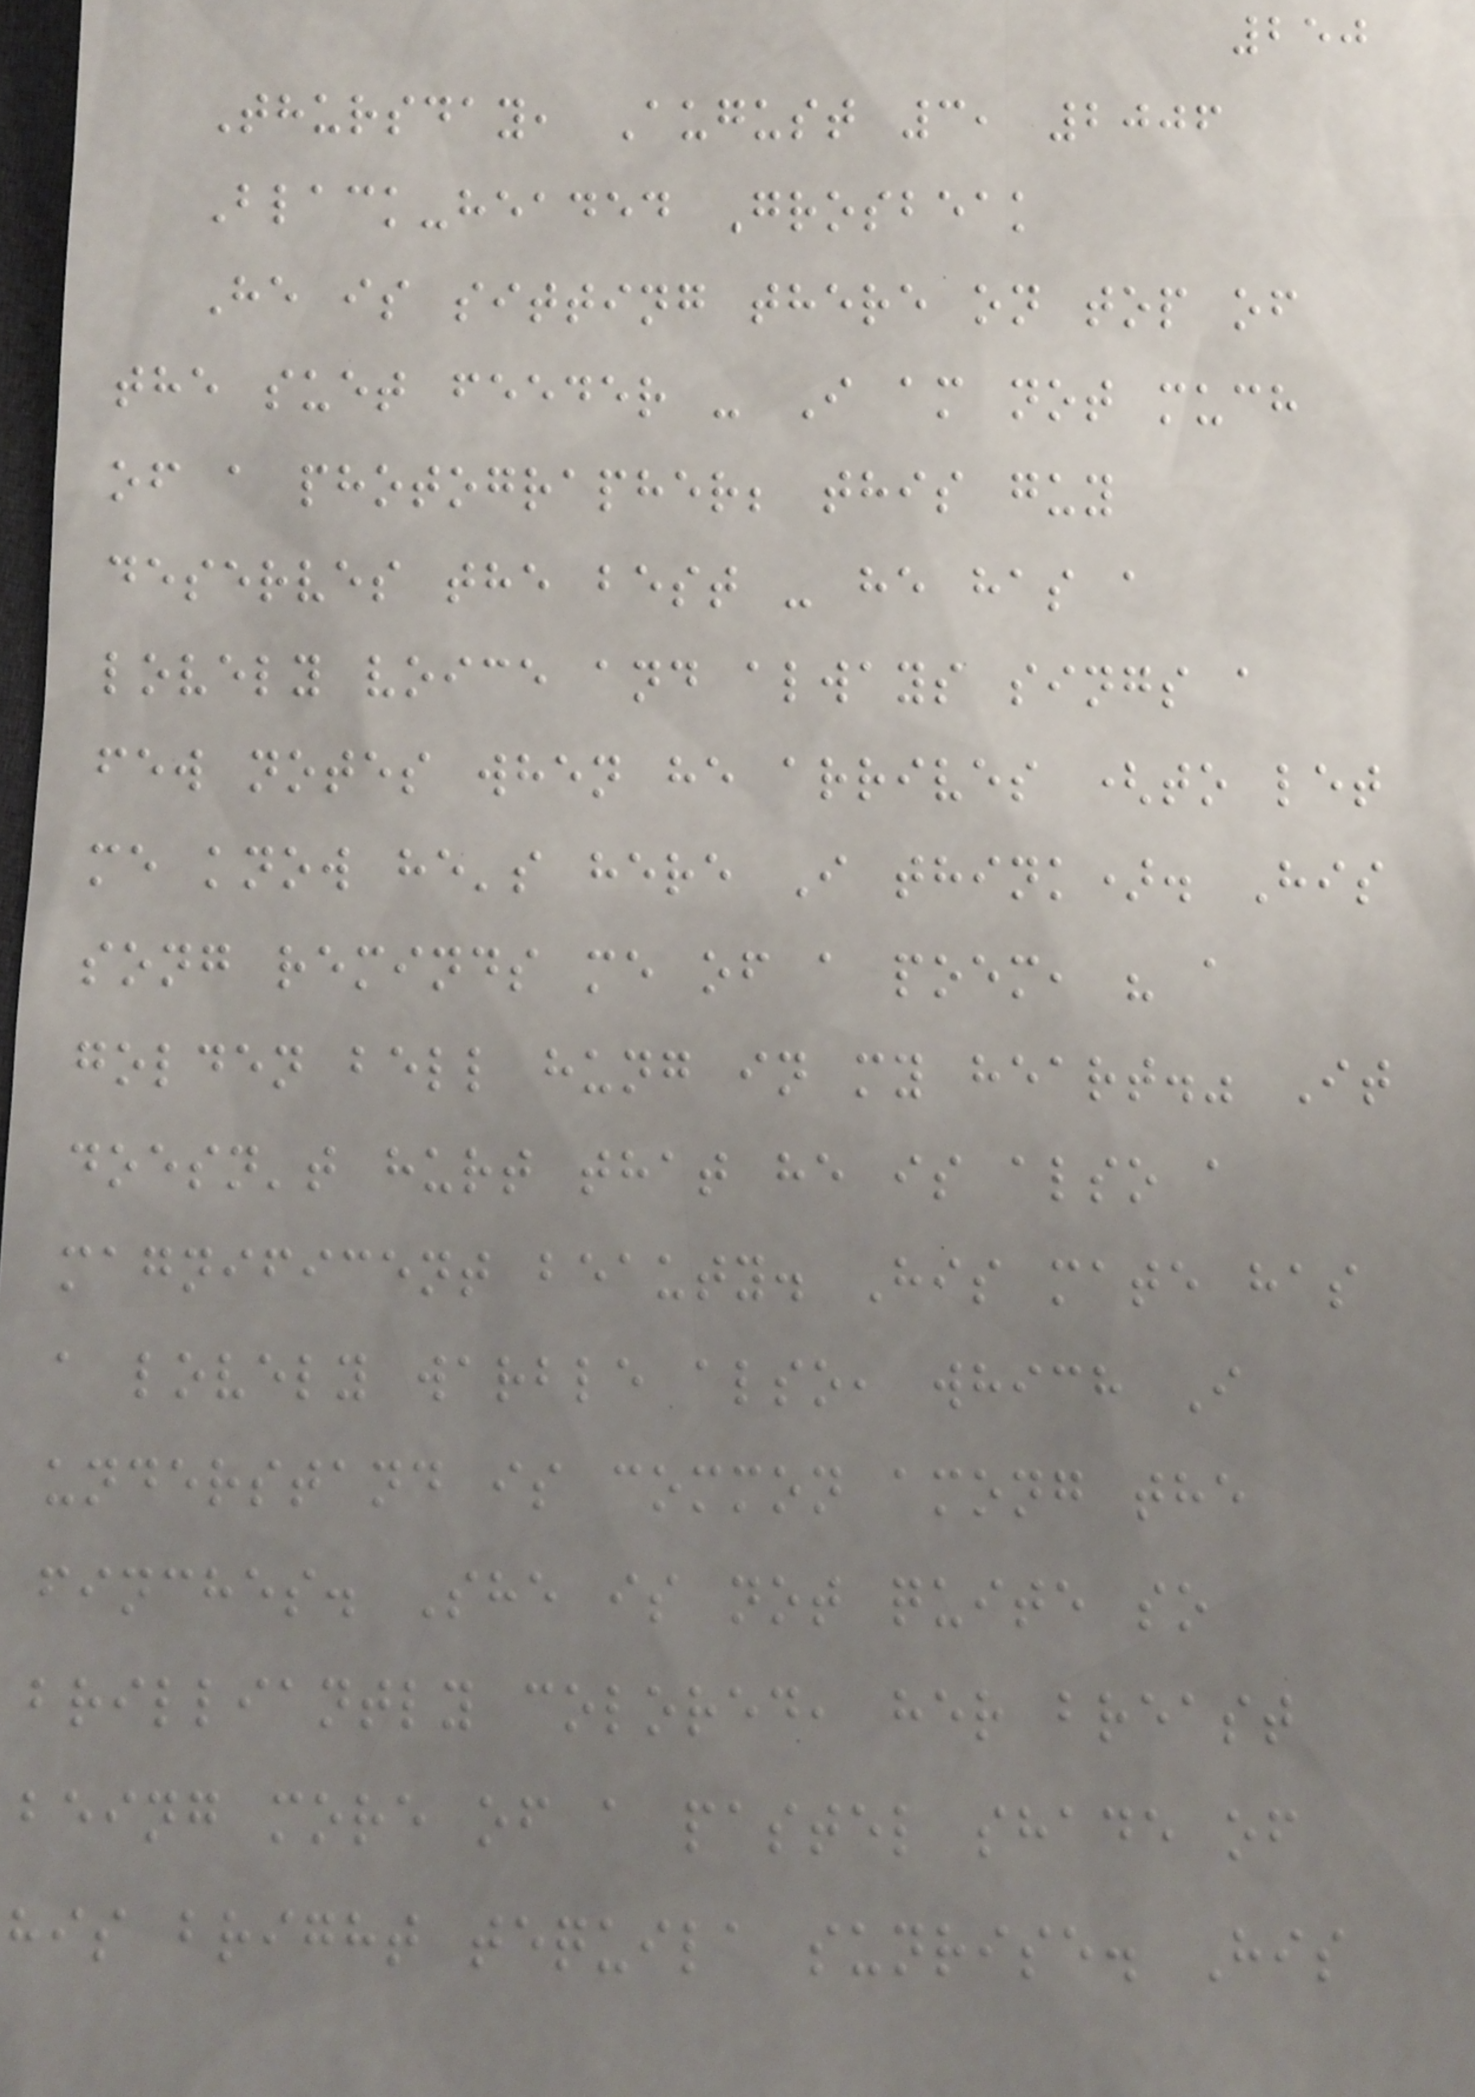250
Thursday, August 3, 2006
Black-headed Grosbeak
He is sitting there on top of
the suet feeder - I am not much
of a photographer; this guy
deserves the best - he has a
lovely voice and always sings a
few notes when he arrives (to let
me know he's here I think). His
song reminds me of a poem, " a
golden bell hung in my heart." It
doesn't hurt that he is also a
magnificent beauty. His mate has
a lovely warble also, which I
understand is common among the
finches. She is not quite so
brilliantly colored, her breast
being more of a pastel shade of
his bright tequila sunrise. His
